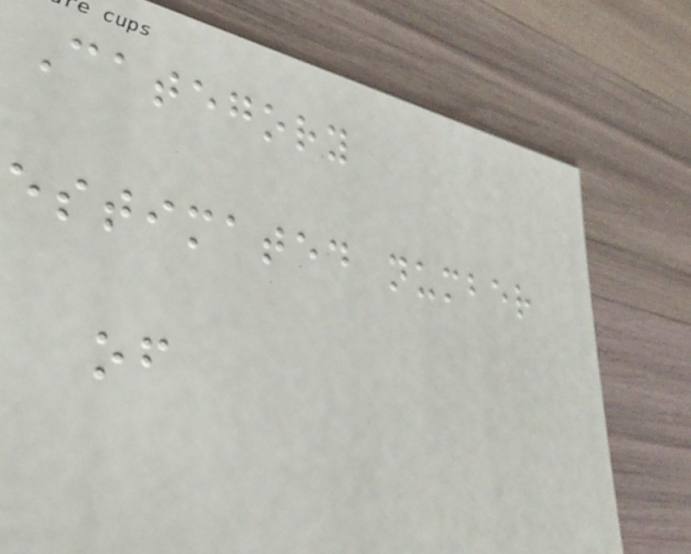Category
estimated number
of
